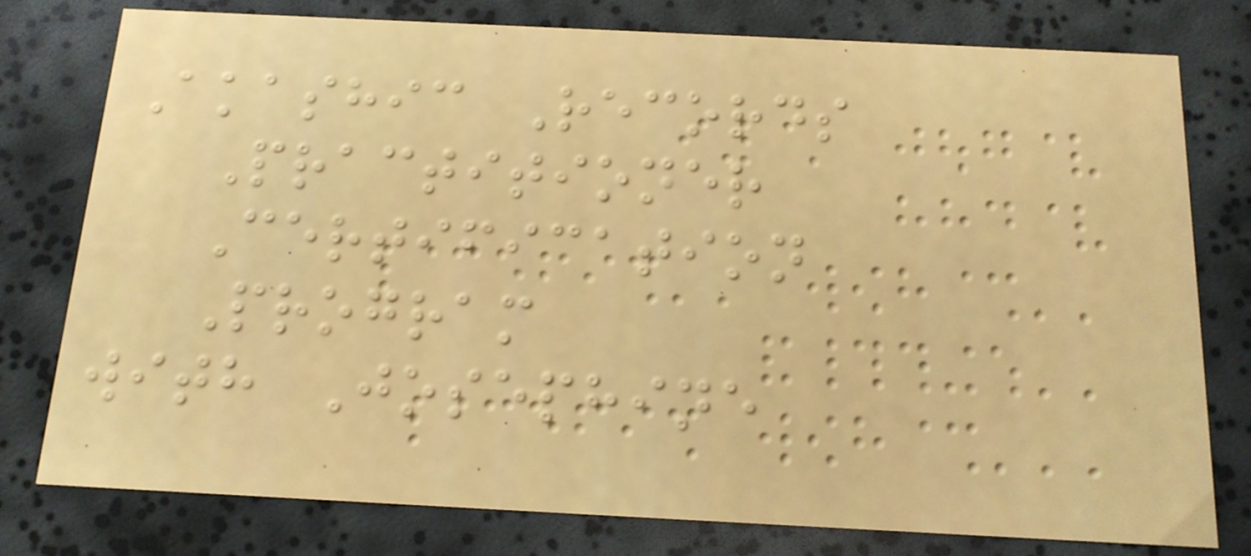Akashic Records
Practitioner
Certification
Program
with Josephine
